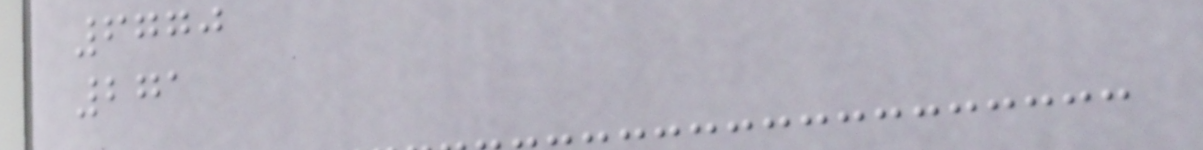6770
271
